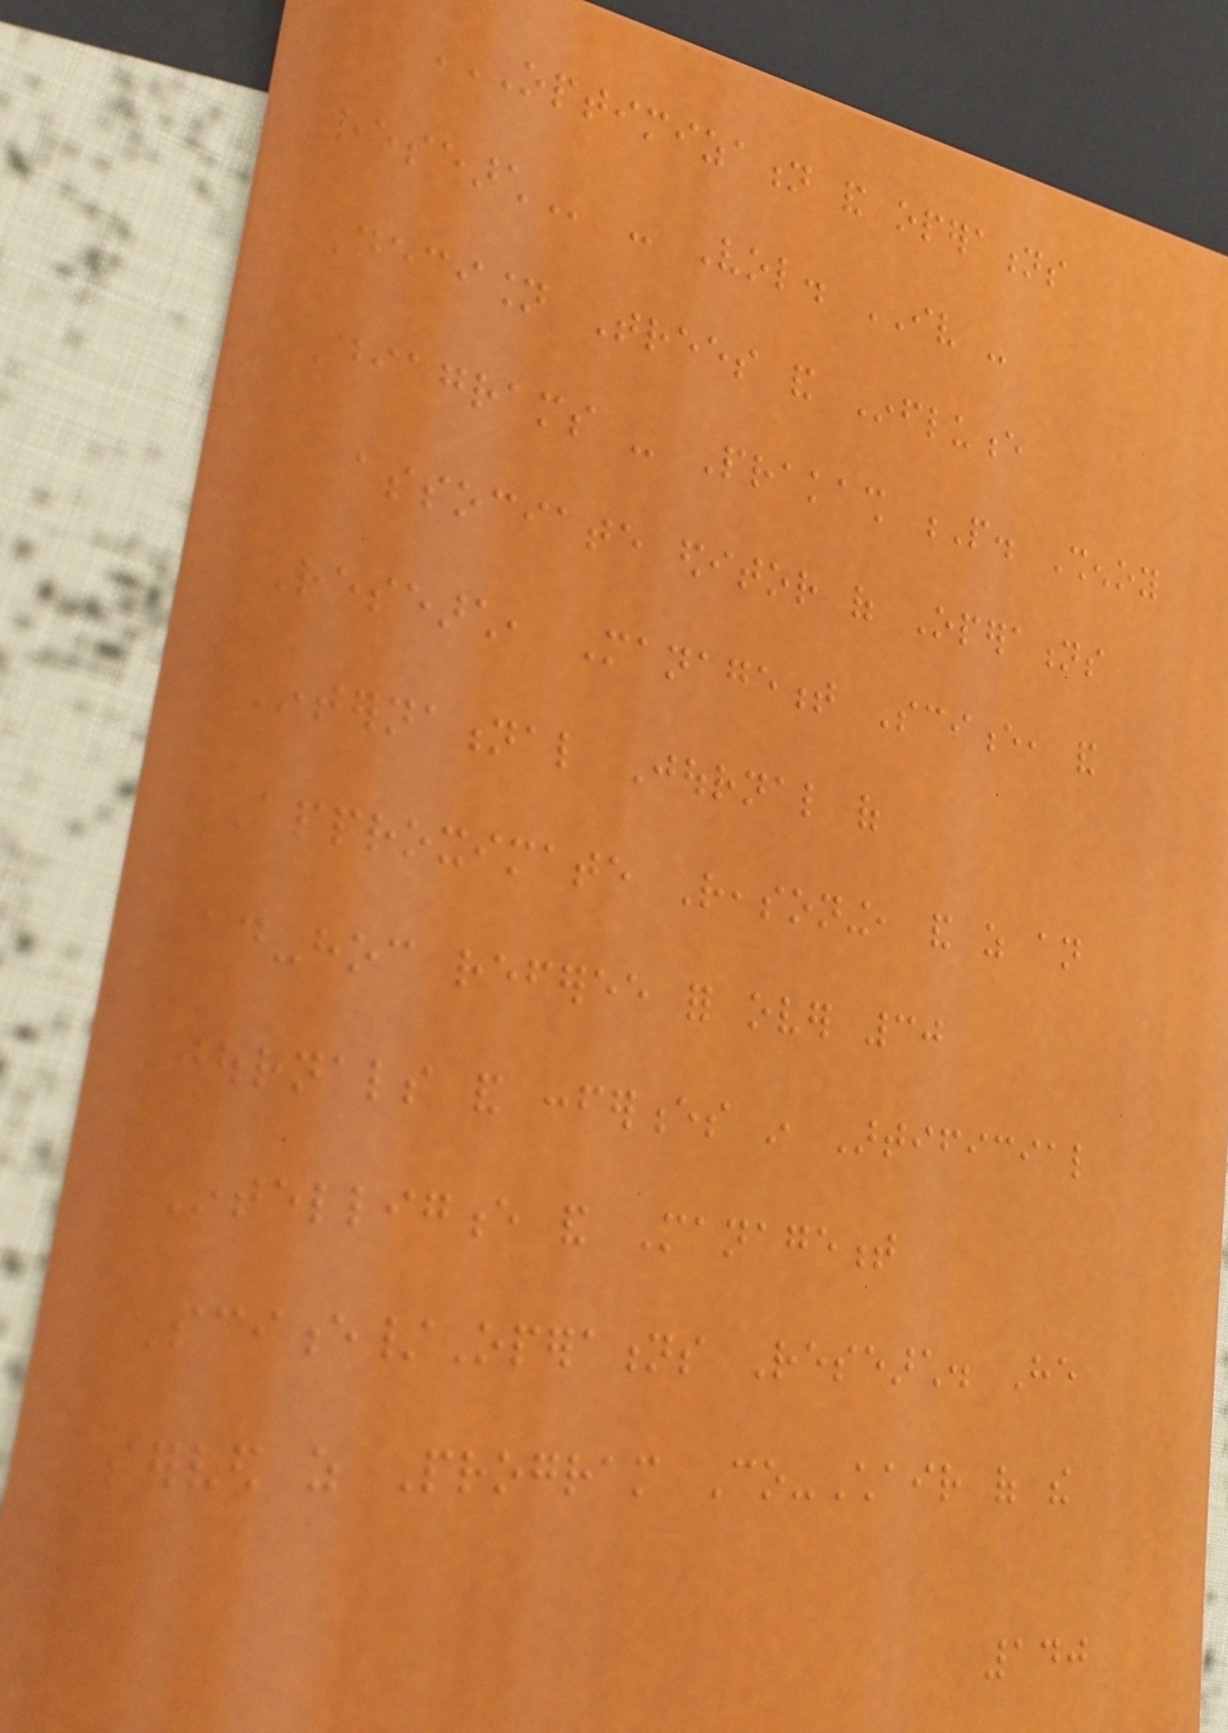OPTIMIZATION AND OPERATIONS
RESEARCH - Vol. IV -
Decision Trees and Influence
Diagrams - Prakash P. Shenoy
associate editor of Operations
Research, Management Science, and
International Journal of
Approximate Reasoning, and as an
ad-hoc referee for over 30
journals and conferences in Artificial
Intelligence and Management
Science/Operations Research. He
served as Program Co-Chair of the
140
